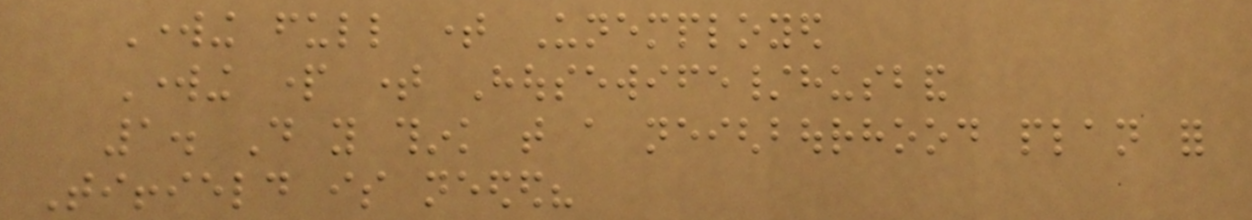Working full time Unemployed
Working part time Housewife/husband
1. Do you think that a neighbourhood plan for
Tiffield is needed?
